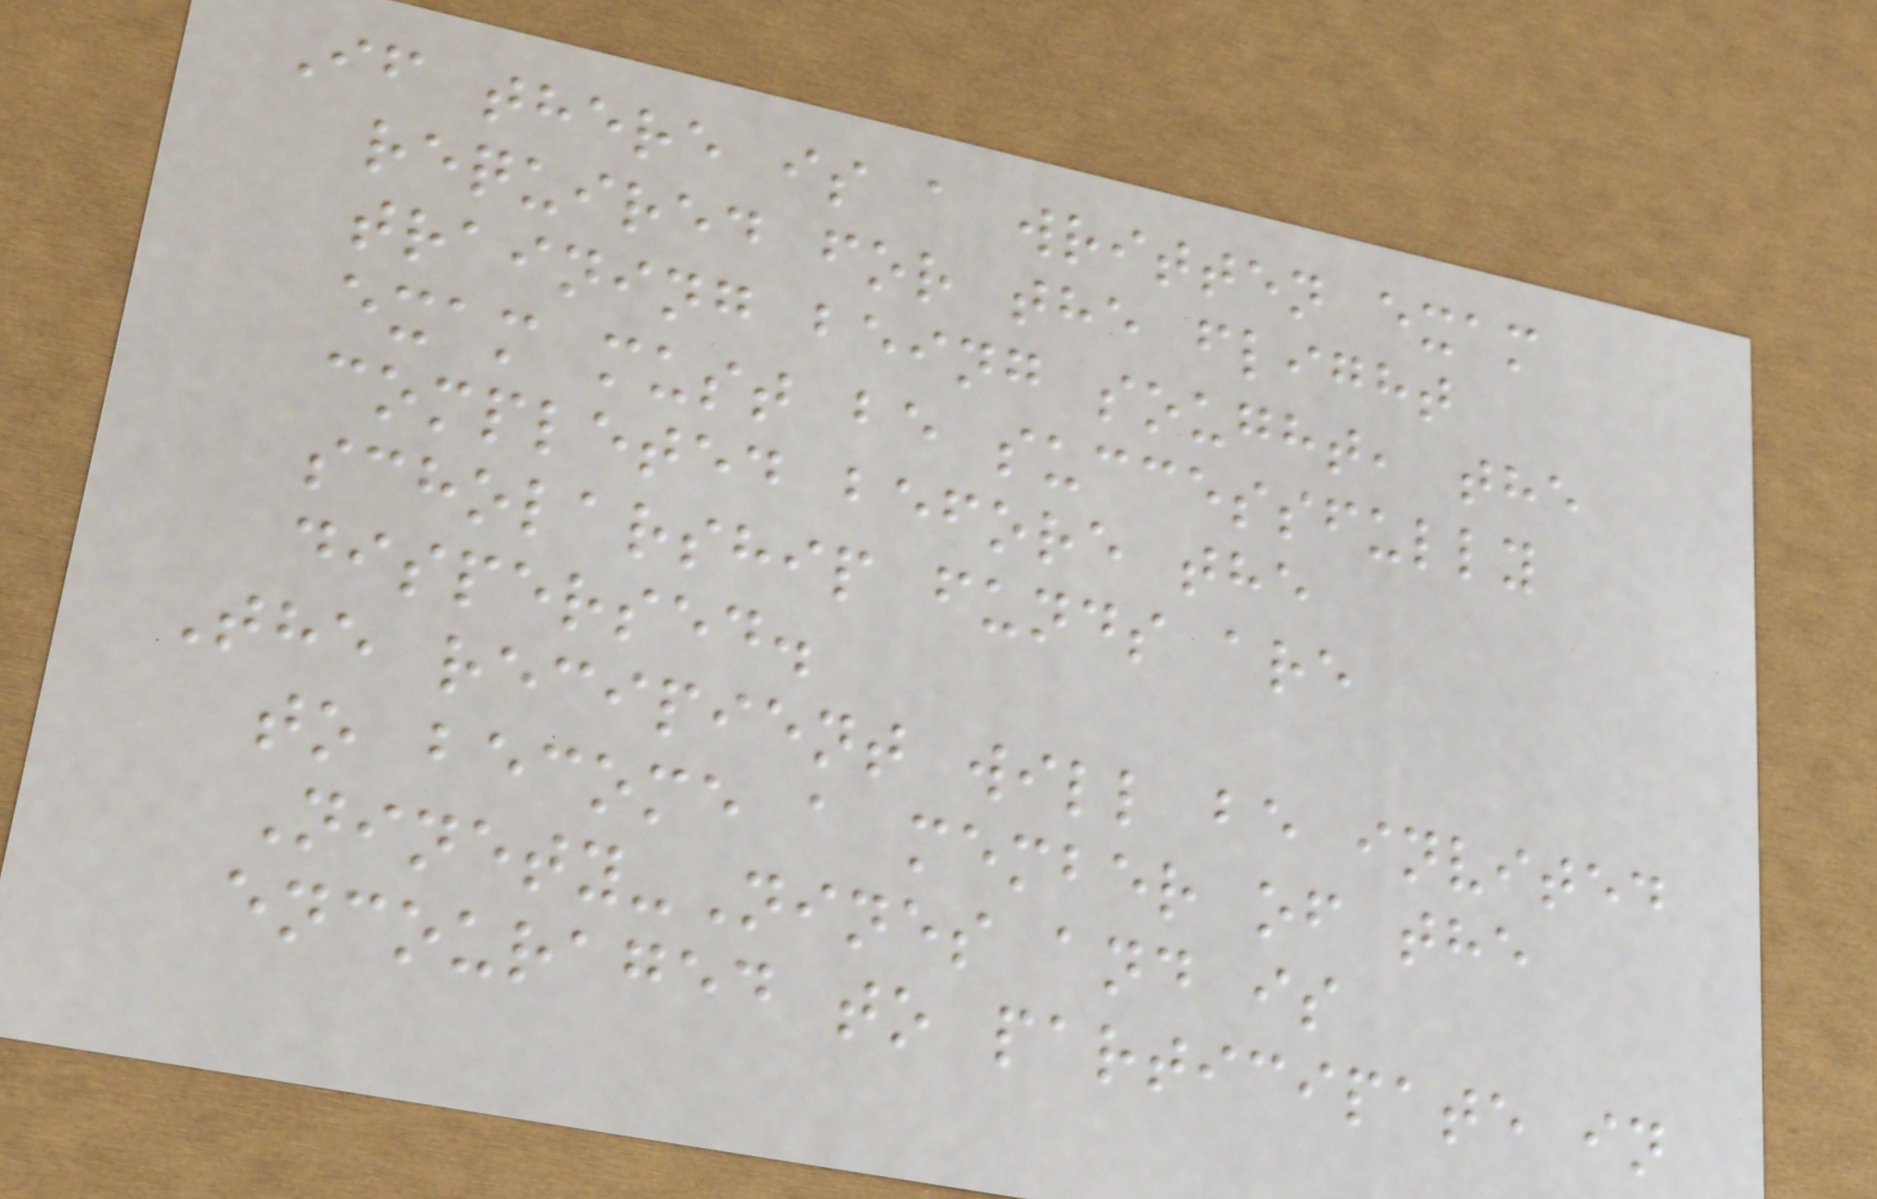If there is a written exam
required for the flight
training being sought, the
exam must be successfully
completed before the
scholarship funds are
dispersed.
The recipient will be invited
to become a member of the
Ninety-Nines and is
encouraged to participate in
